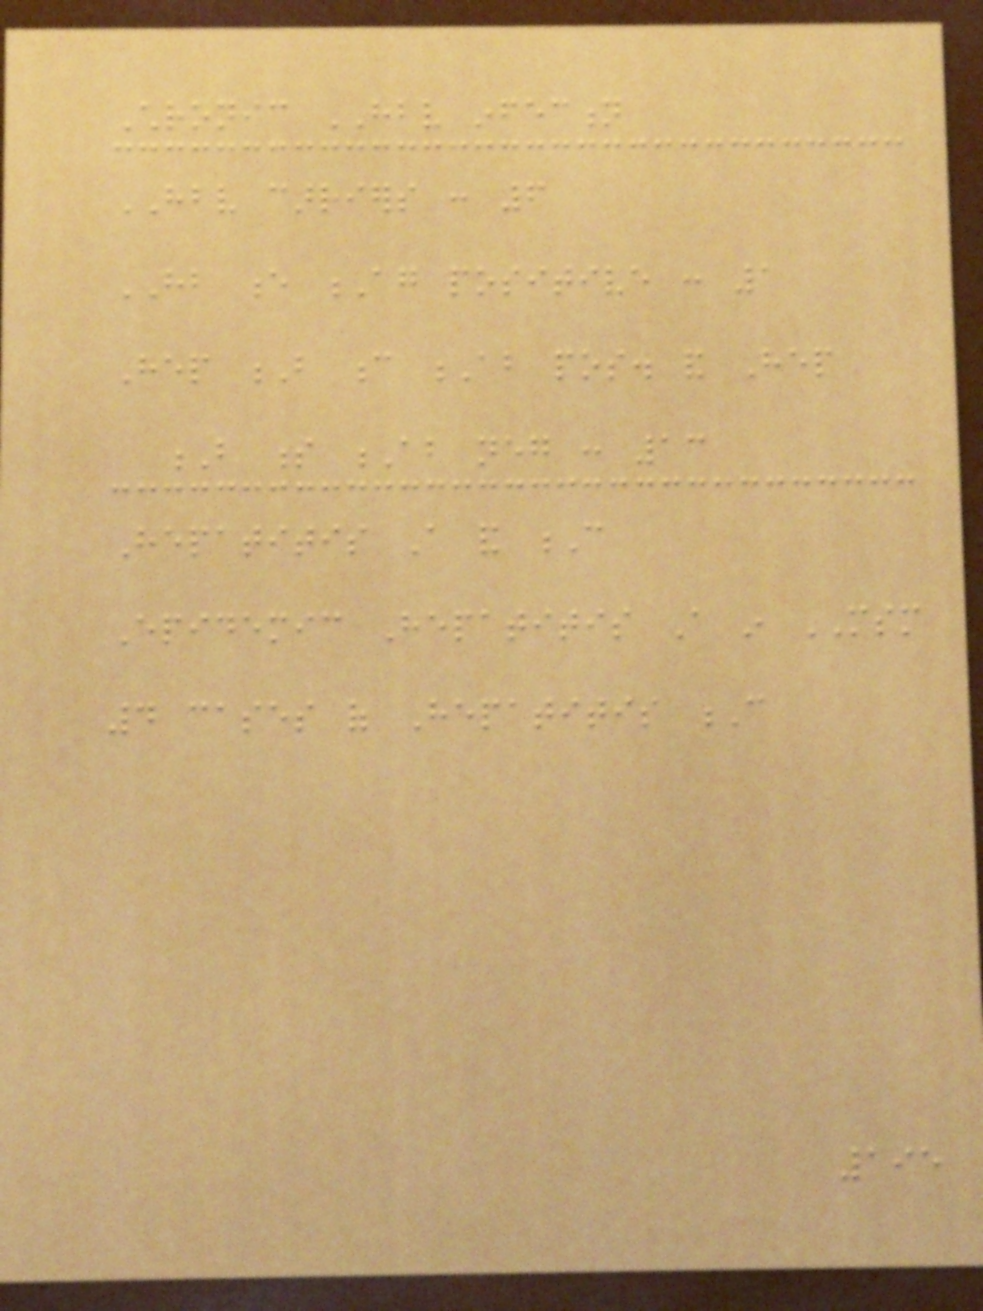Chronic HBV infection
HBV carriers : 6
HB e Ag positive : 1
Hep B c Ab pos. and Hep
B s Ab neg : 13
Hepatitis A and C
Epidemic Hepatitis A in MSM
4 cases of Hepatitis C
195
